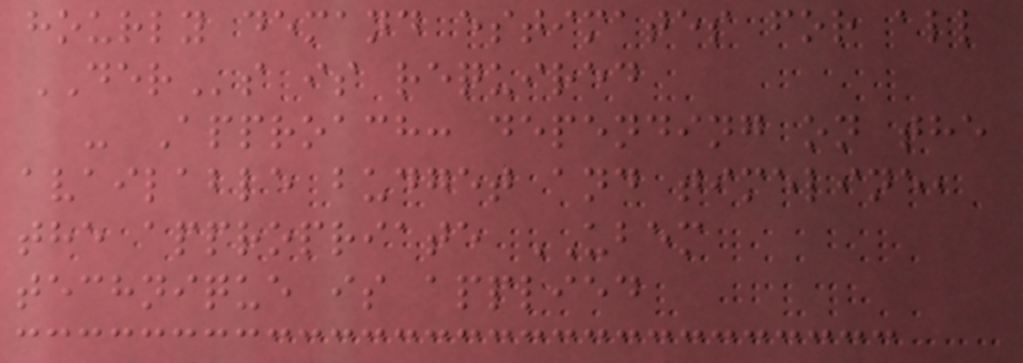hourly demand estimates for all
DERs is required
- Approach: depending on the
available budget and timeline,
the appropriate UBEM
technique is applied
